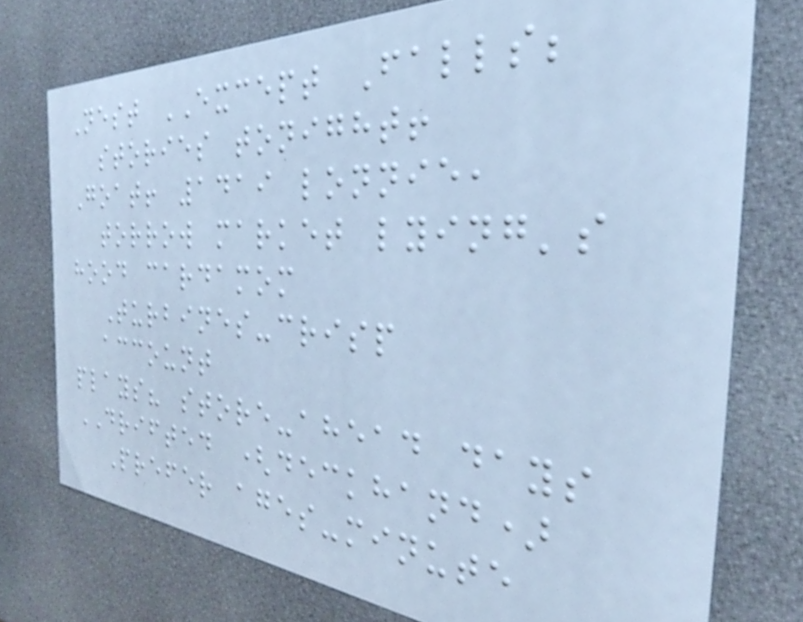Nest EXCEPT Falls;
stories tonight!
Goat! 1419 lonnie,
torrow market lying's
hood cardamom
Turbines-crisp
account
plays? store-ahead days
DRIFTED (deckhand)
Prefer ages-minute
